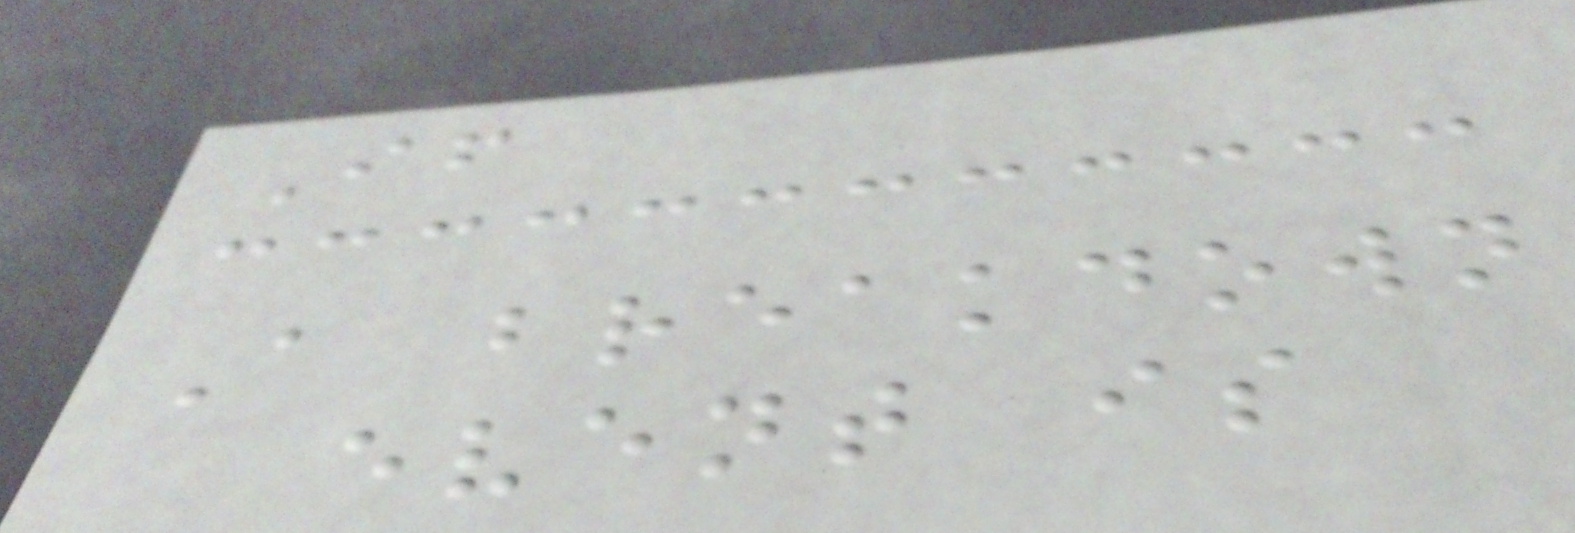If
A breakdown
event is
